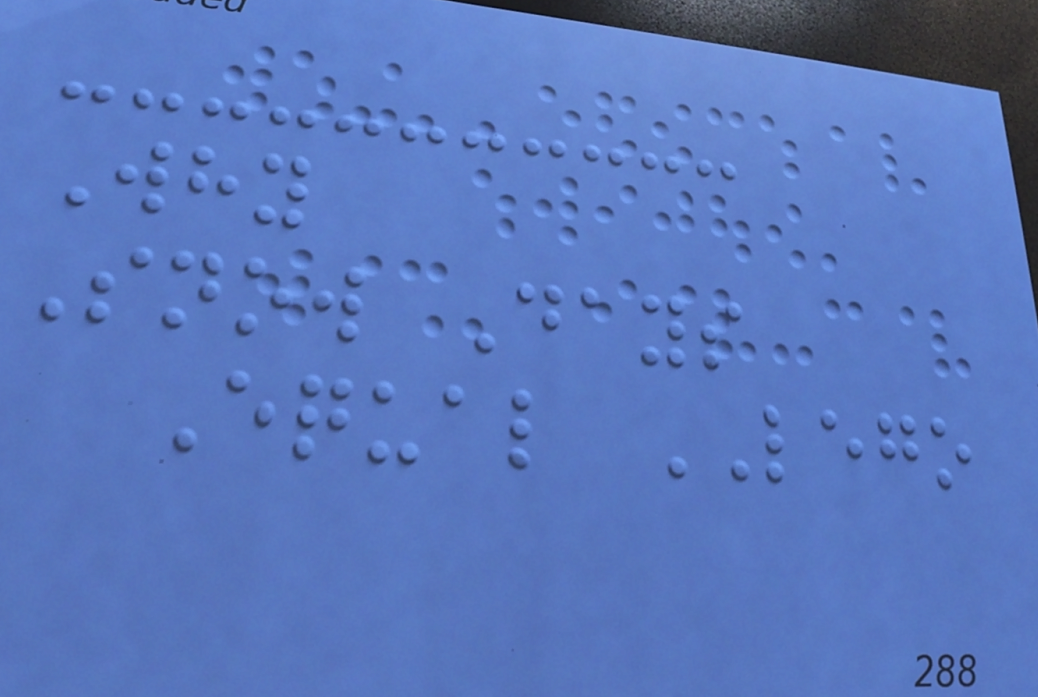Why
Snow Days
Equal LEGO
